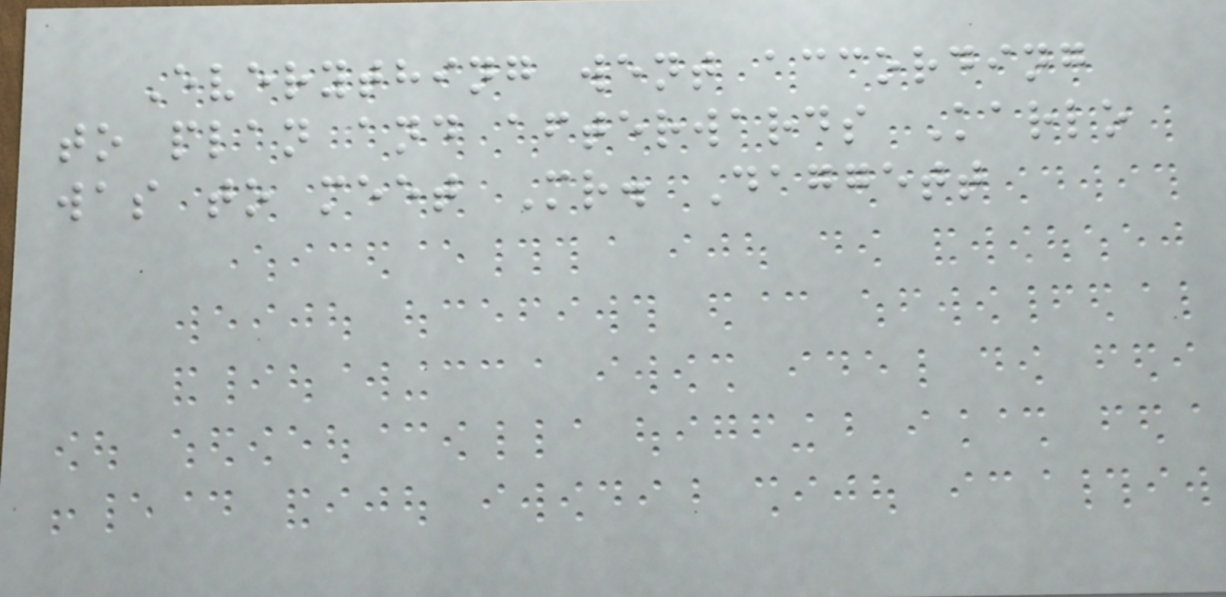Everything went according
to plan and afterwards Karlo
was to meet Mr. Daggett
